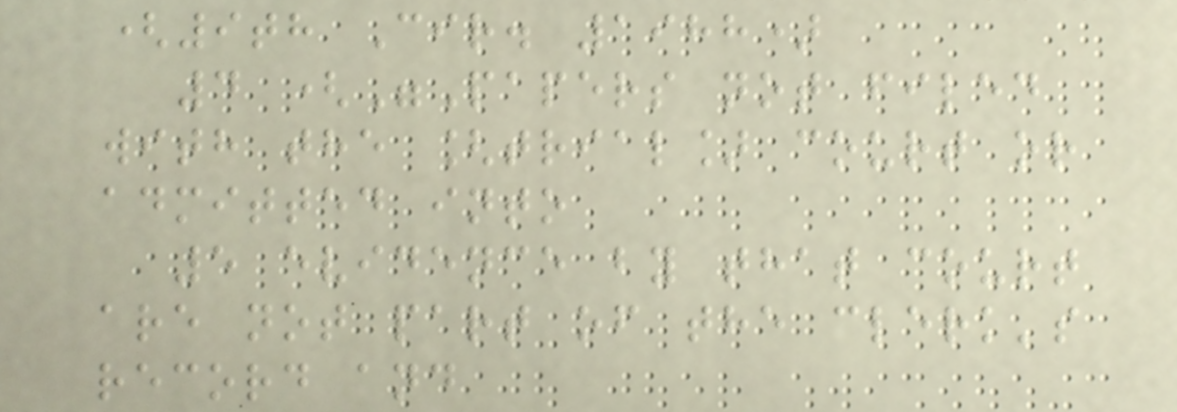(9th Cir. 1988)
4 ("Papers not filed
with the [trial] court or
admitted into
5 evidence by that court
are not part of the clerk's
record and
